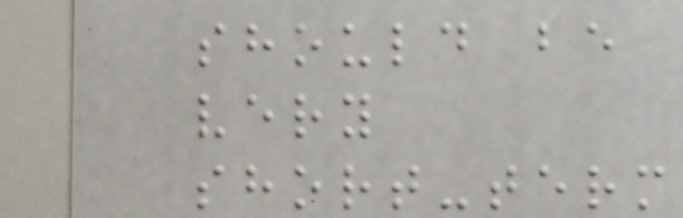should be
very
short-term
